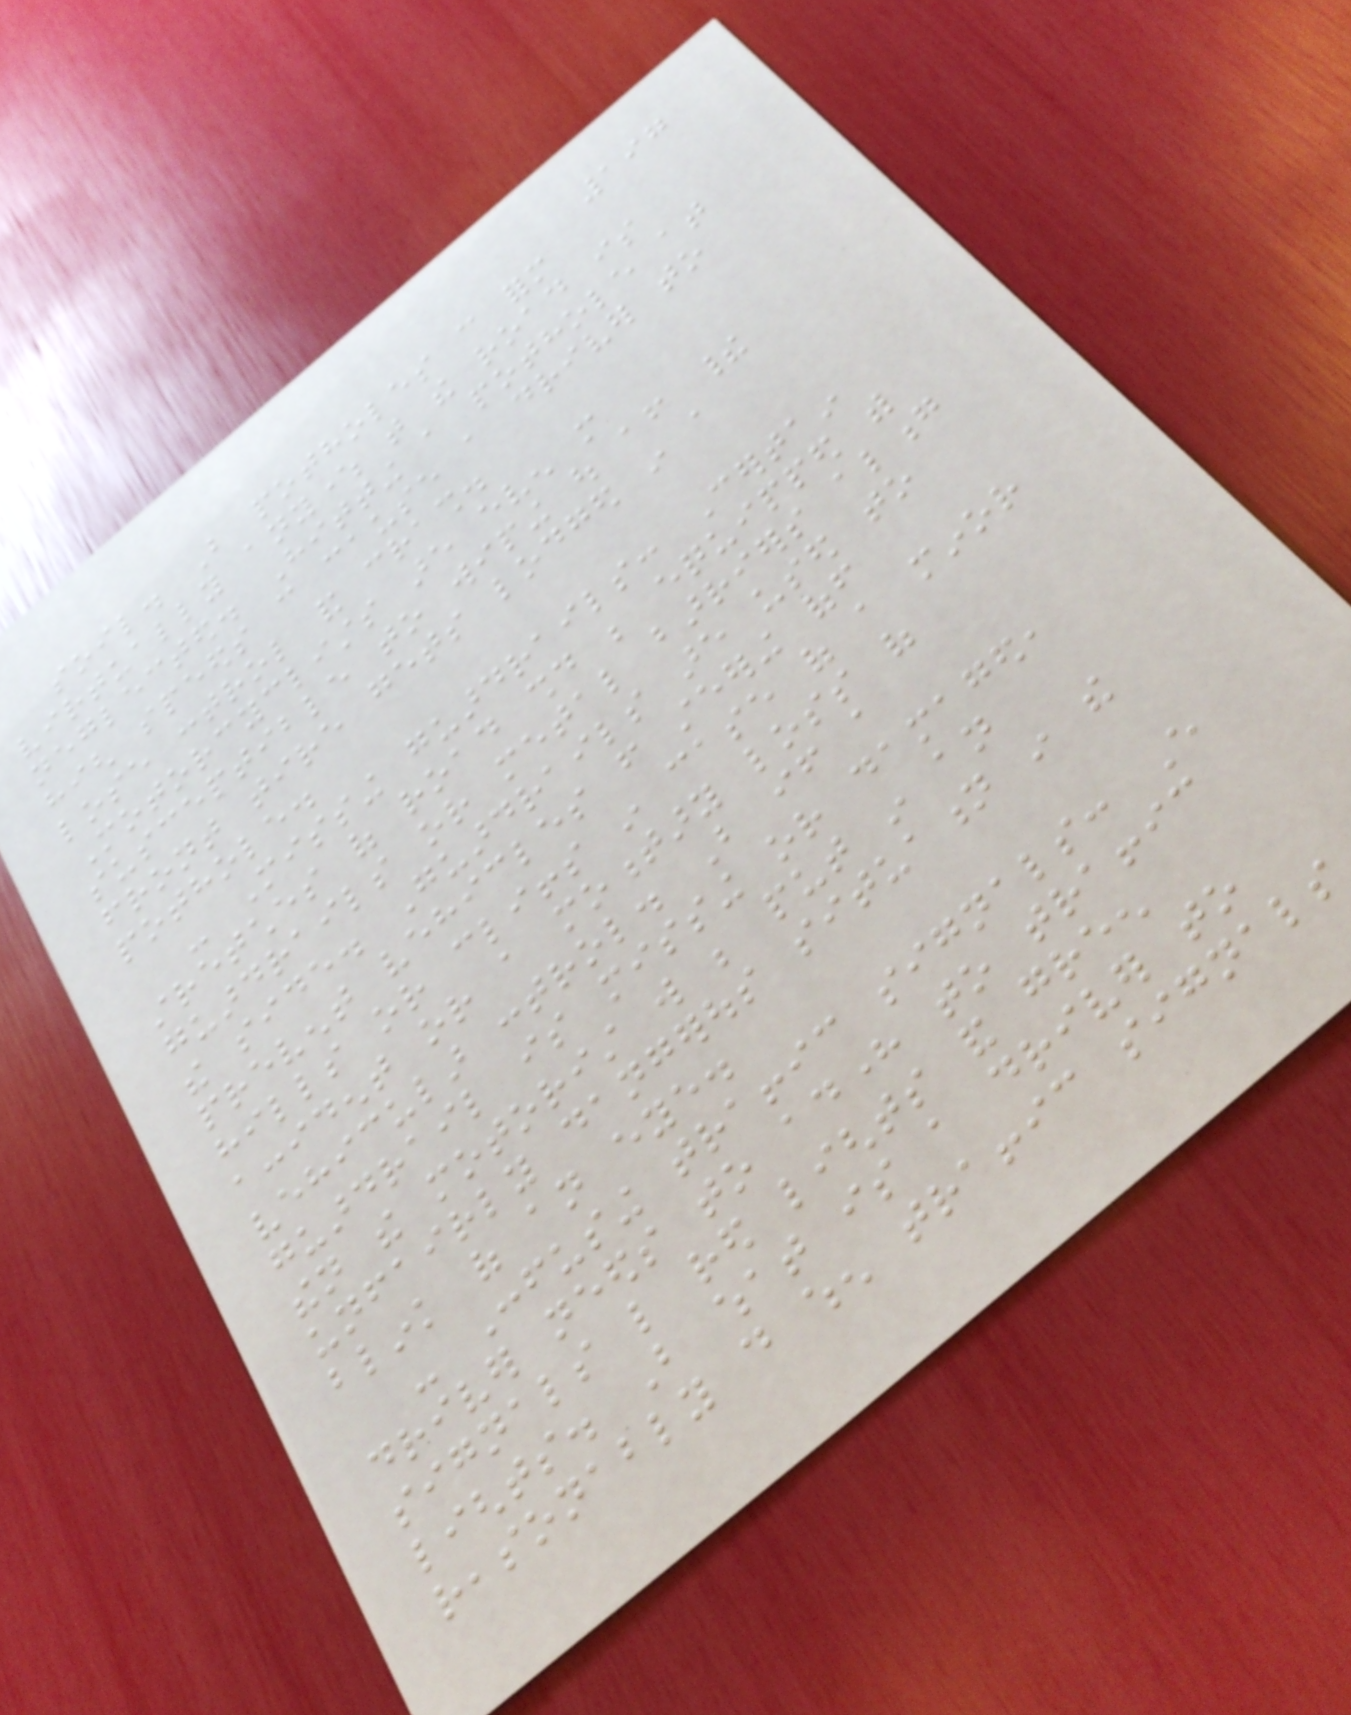197
soil. But potholes can form
virtually anywhere that the road is
neglected. Hitting a pothole at
high speeds can cause a driver to
lose control and crash.
Motorcyclists are even more
susceptible to wiping out after their
front tire gets lodged in a
pothole.
- Missing guardrails: Certain
stretches of road should be equipped with
guardrails or metal barriers along
the side. Guardrails are used to
prevent vehicles from steering off
hills or cliffs in case of a minor
accident or a momentary loss of
vehicular control. But if a
guardrail is missing or damaged,
then the motorist will be put in an
unfairly dangerous situation in the
blink of an eye.
- Confusing traffic signals: Every
driver needs to adhere to traffic
signals like red lights and green
lights. But what is a driver to
reasonably do when traffic signals
